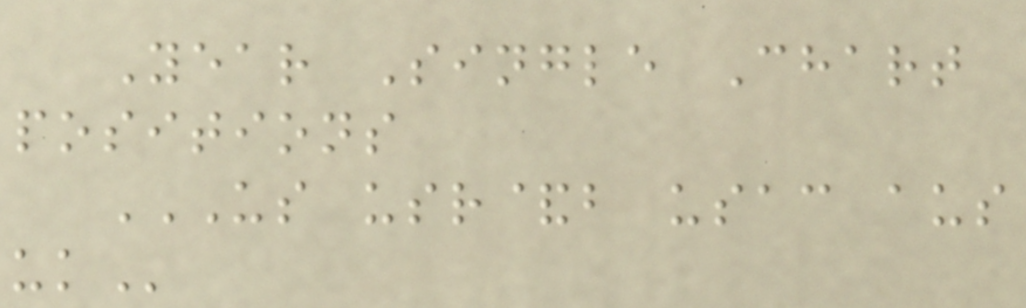Year Single Chart
positions
US USR&B USAC AUS
UK
